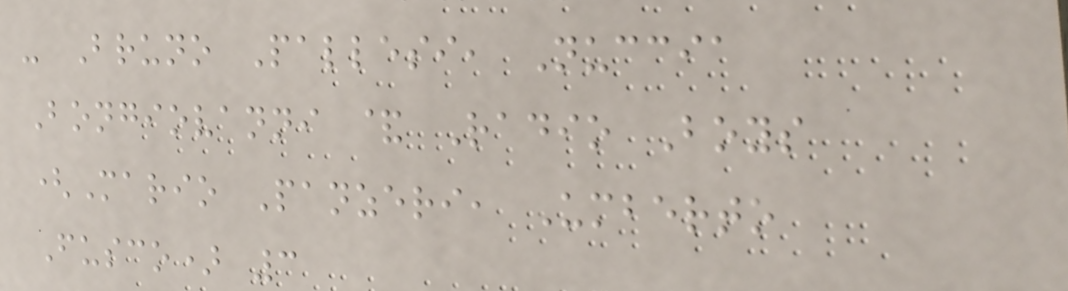- Bruno Pallesi, Nuccia
Bongiovanni & Radio Boys
(Mario Panzeri, Umberto
Fusco) 3
